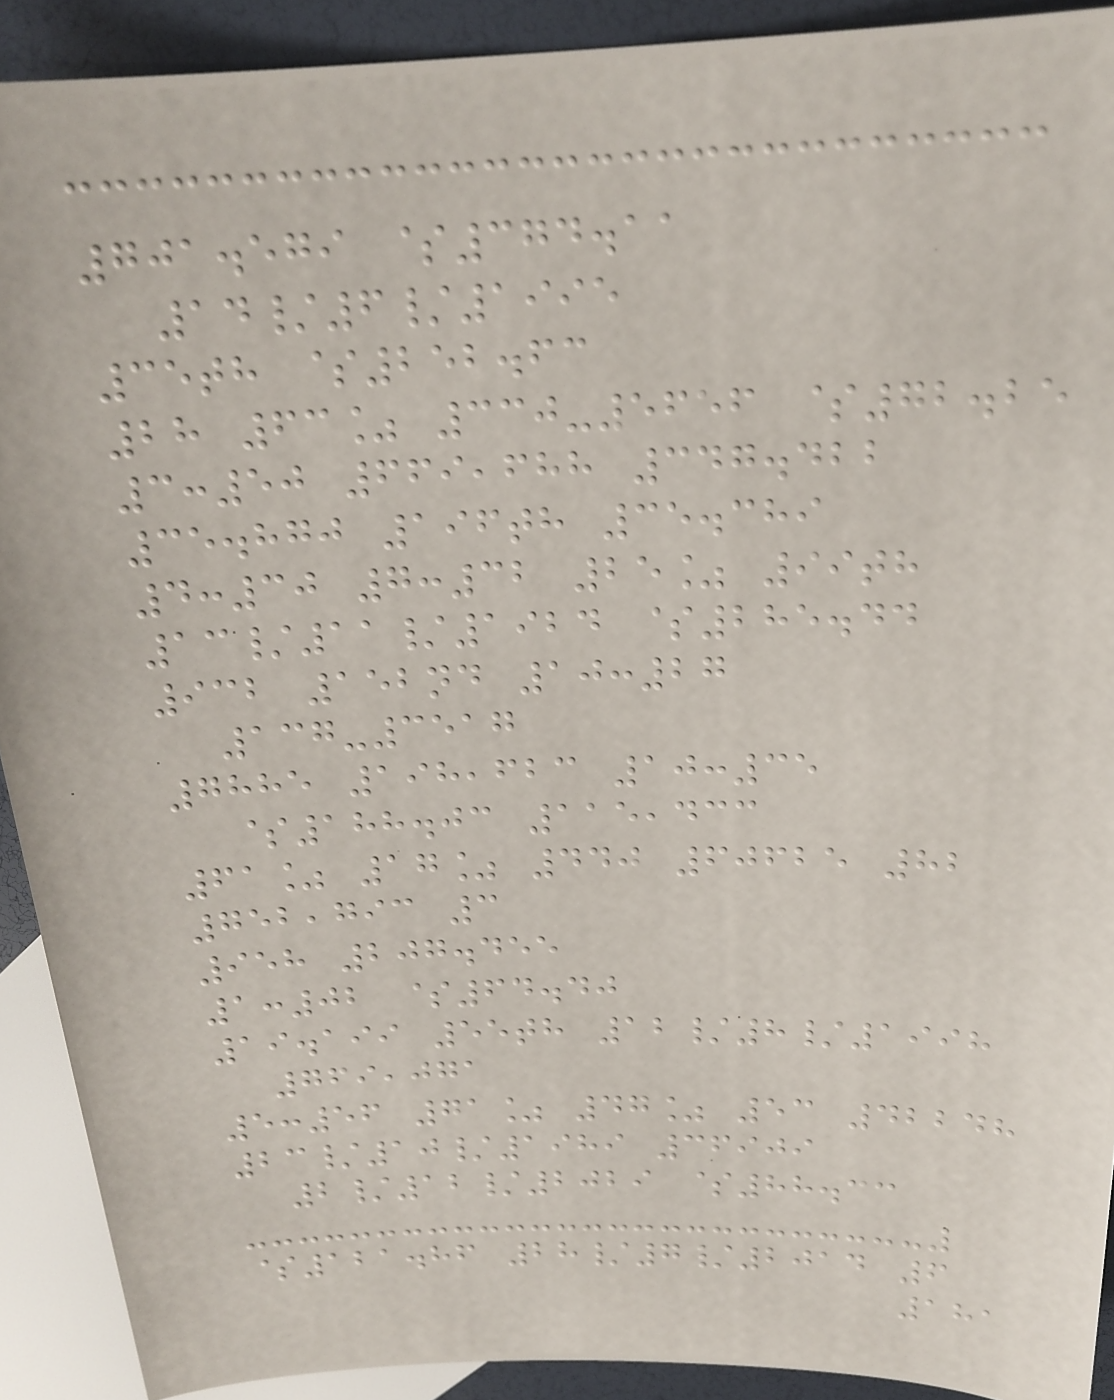701.579 $374.11
14/6/1995
35th $252.63
28 63% 330-5656 $72.25
3:50 669,688 347.422
35.870 196th 35.389
4:30 7:32 25% 99th
13/11/1924 $285.44
932 152nd 10:27
137-3517
7885 198,623 10:35
$188.03 115,433
61% 17% 440 60625 82
752,793 3
958 207.455
1:02 $64.40
19.199 55th 12/8/1998
769,071
5:56 71% 47% 53 42248
23/10/1989 36909
2/12/2029 $88.33
$121.86 28/7/2014 6
181
